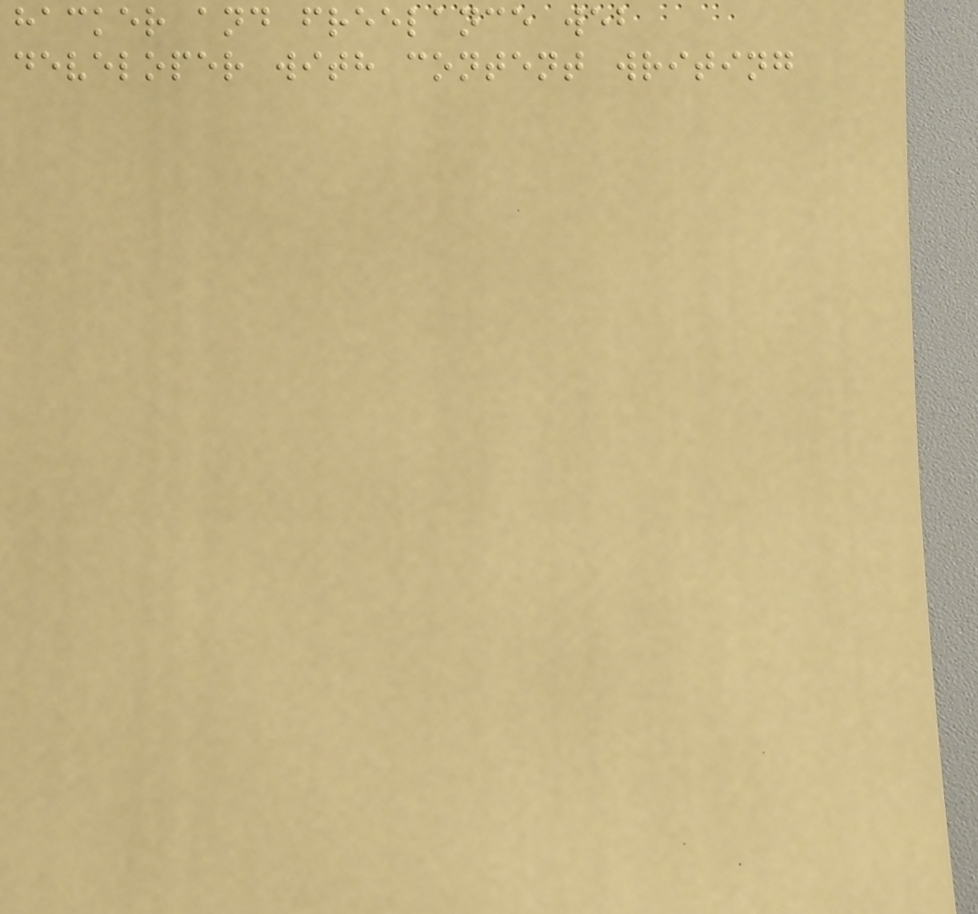hacker and freelance web
developer with content writing
